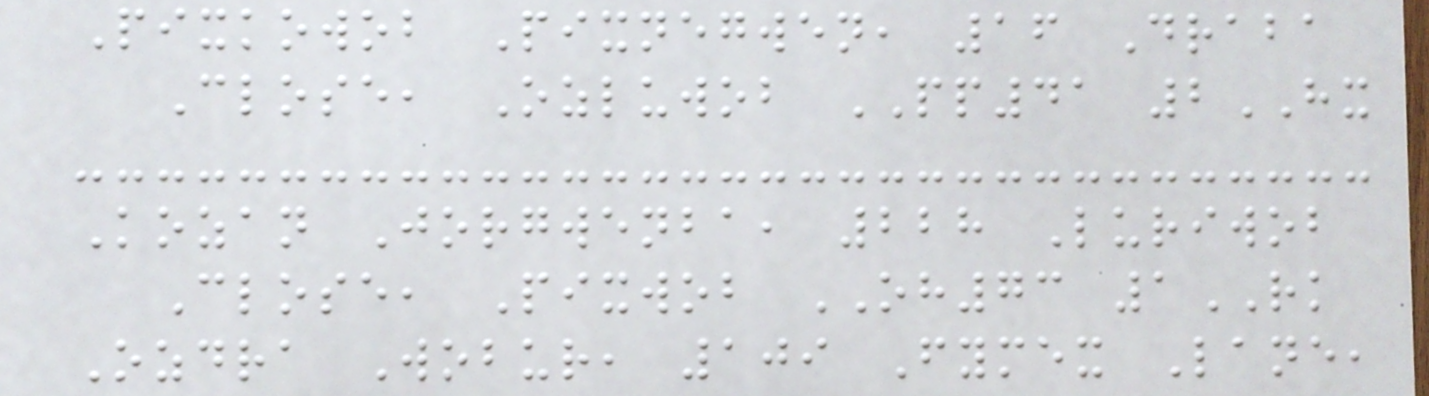Pixkowob Pixnegwen, 16 Draba
Close, Ozluwob PP41 2HX
Kozan Jorgwenba, 228 Luriwob
Close, Pixwob OH73 1RK
Ozdra Wobur, 109 Fymex Lane,
